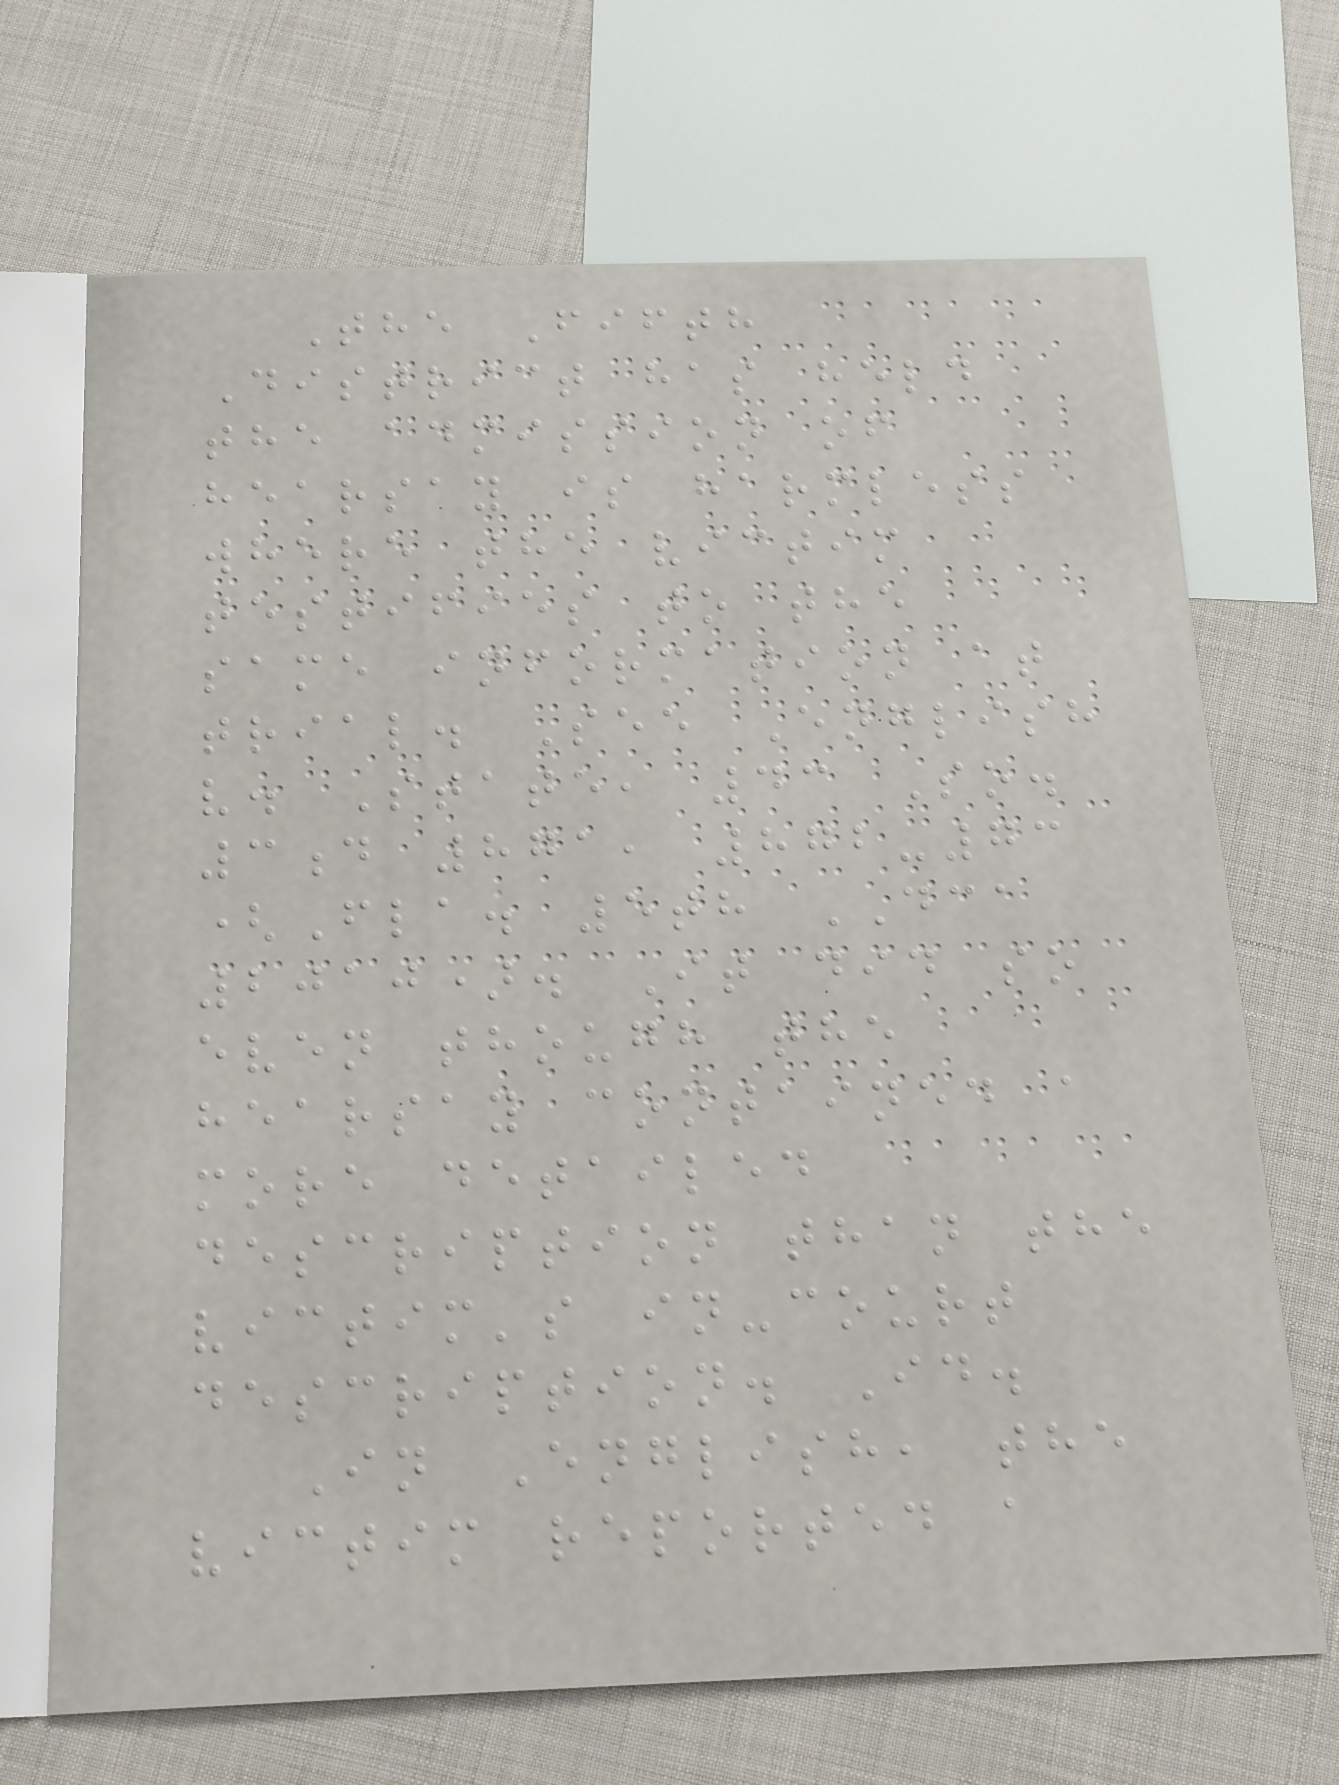The Fifth
District has held
the admission of
hearsay is harmless
where the victim
testifies to the
same information at
trial. See English
v. State, 43 So.
3d 871, 872-73
(Fla. 5th DCA
2010). It did so
even though the
hearsay contained a
more detailed
description than the
victim's in-court
description. Id.
In English, the
victim reported a
